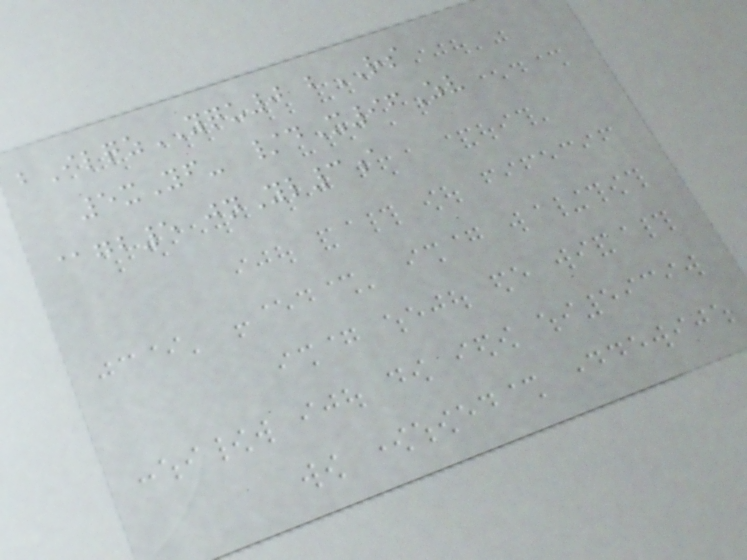bIlqzYQU0 bRS
5xYf- /dX96Zv
@gb5 jnYl3a
